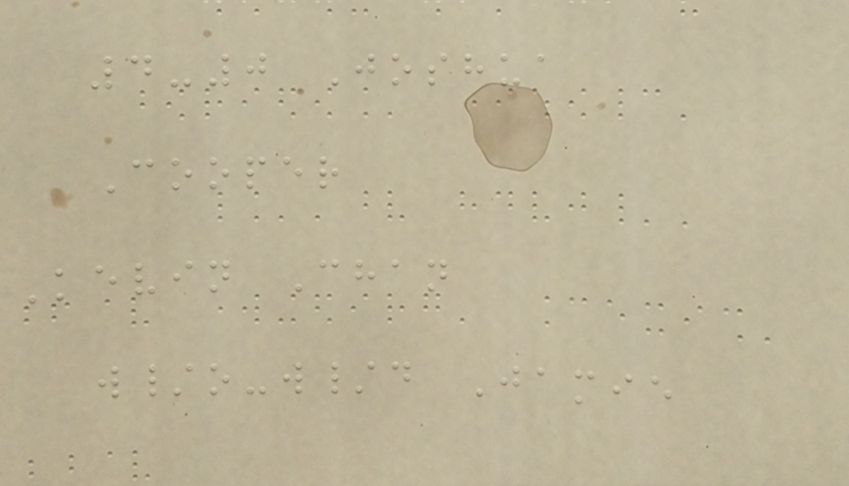4-0 Joshua
Cooper
Kevin Chan
w/o-w/d Jamie
